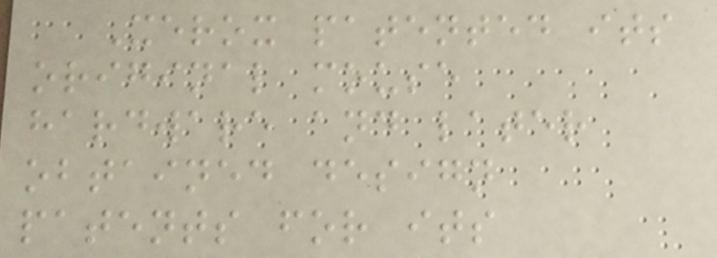Xerox patented its
original mouse
hardware and later
obtained design
patents for its
